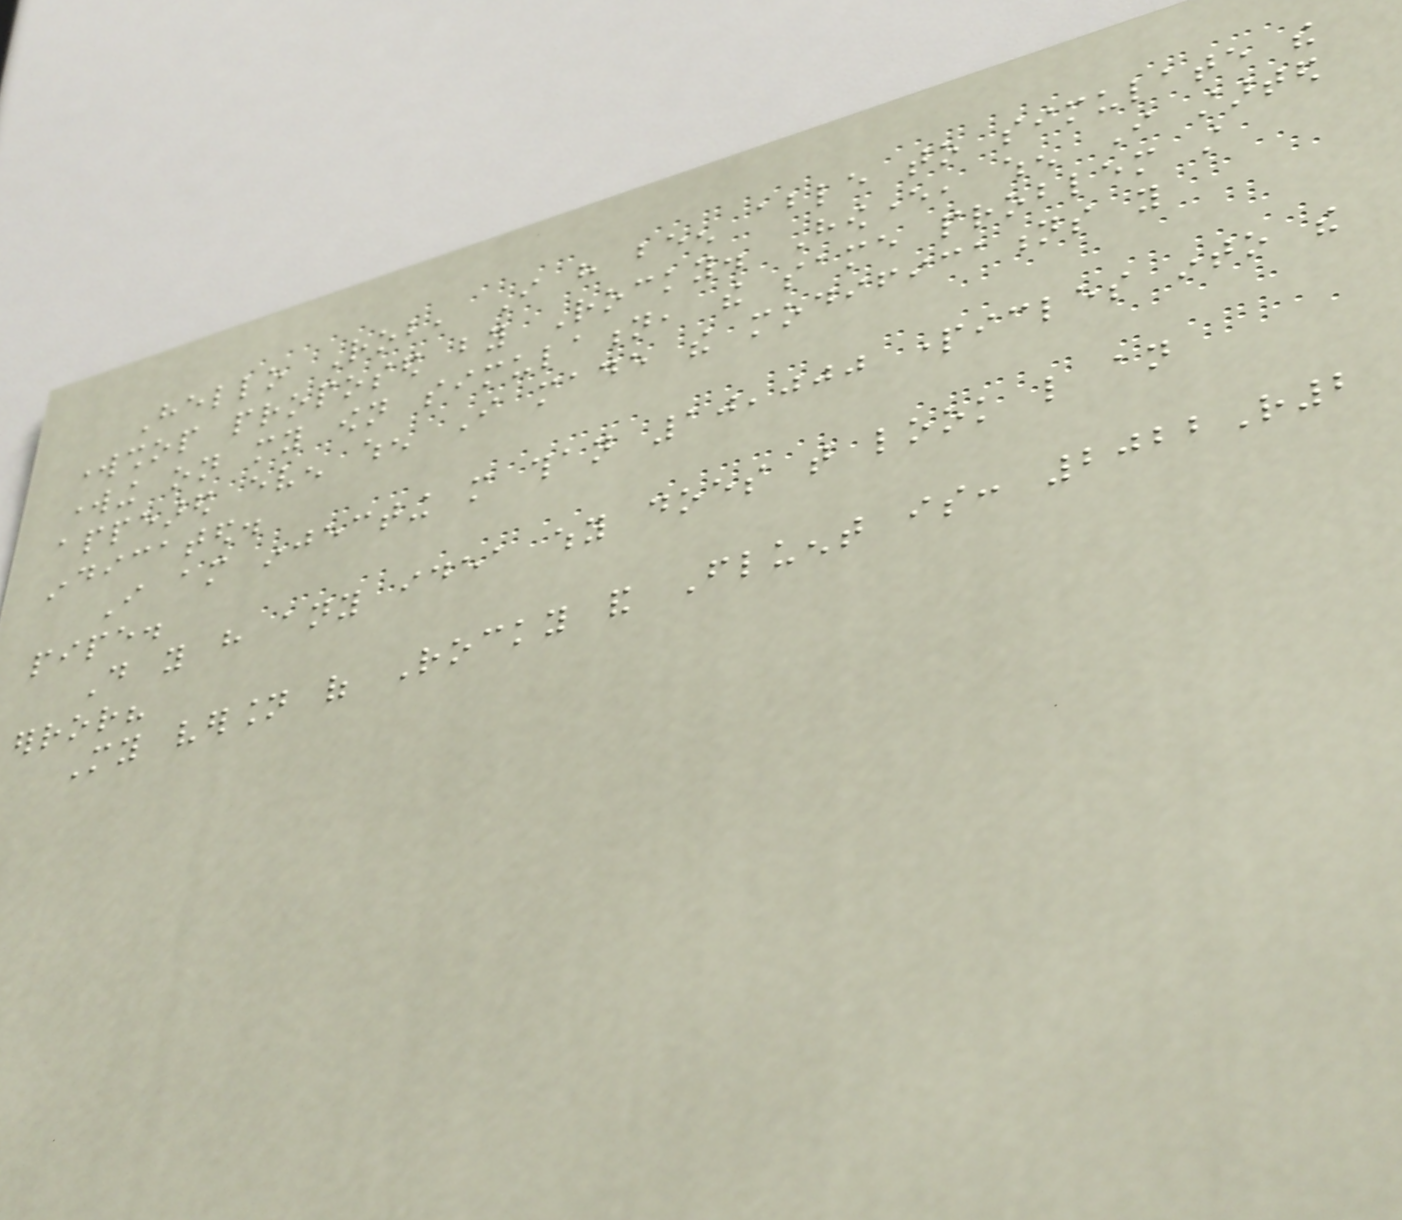Hello Rob, I have been able to simulate the
workshop proposed by Rocky. However, when I started
working on my own simulation, the same problem still
appeared even when I made the modifications you
indicated.
I am injecting more than 10,000 particles into the
pipe.
Do you have any idea why does that look like an
error?
My version of Rocky and Fluent is: 2022R2
